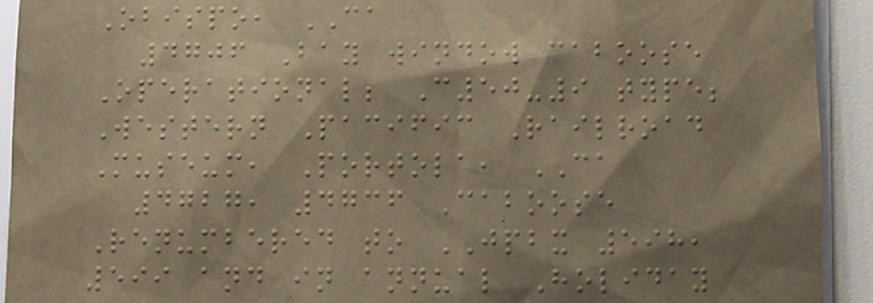Obispo, CA
4706 Bay window caboose
Operational; C50-9 type;
Western Pacific Railroad
Museum, Portola, CA
4727, 4736 Caboose
Renumbered to JPBX 598,
599 and in annual Holiday
